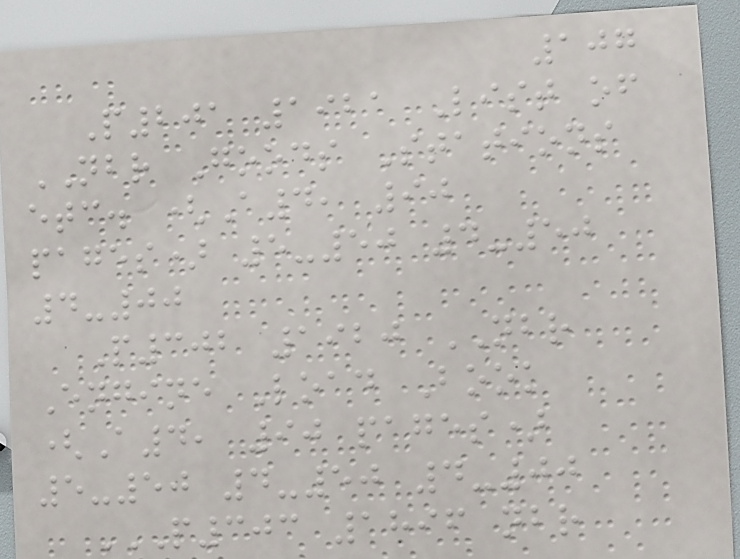107
P201 1921 List of
NBR Goods Stations
etc. (A4, 90
pages) 5-50 4-50
4-00
P302 1920 NBR
Engine Load Book
(A4, 90 pages)
5-50 4-50 4-00
P303 1896 NBR
